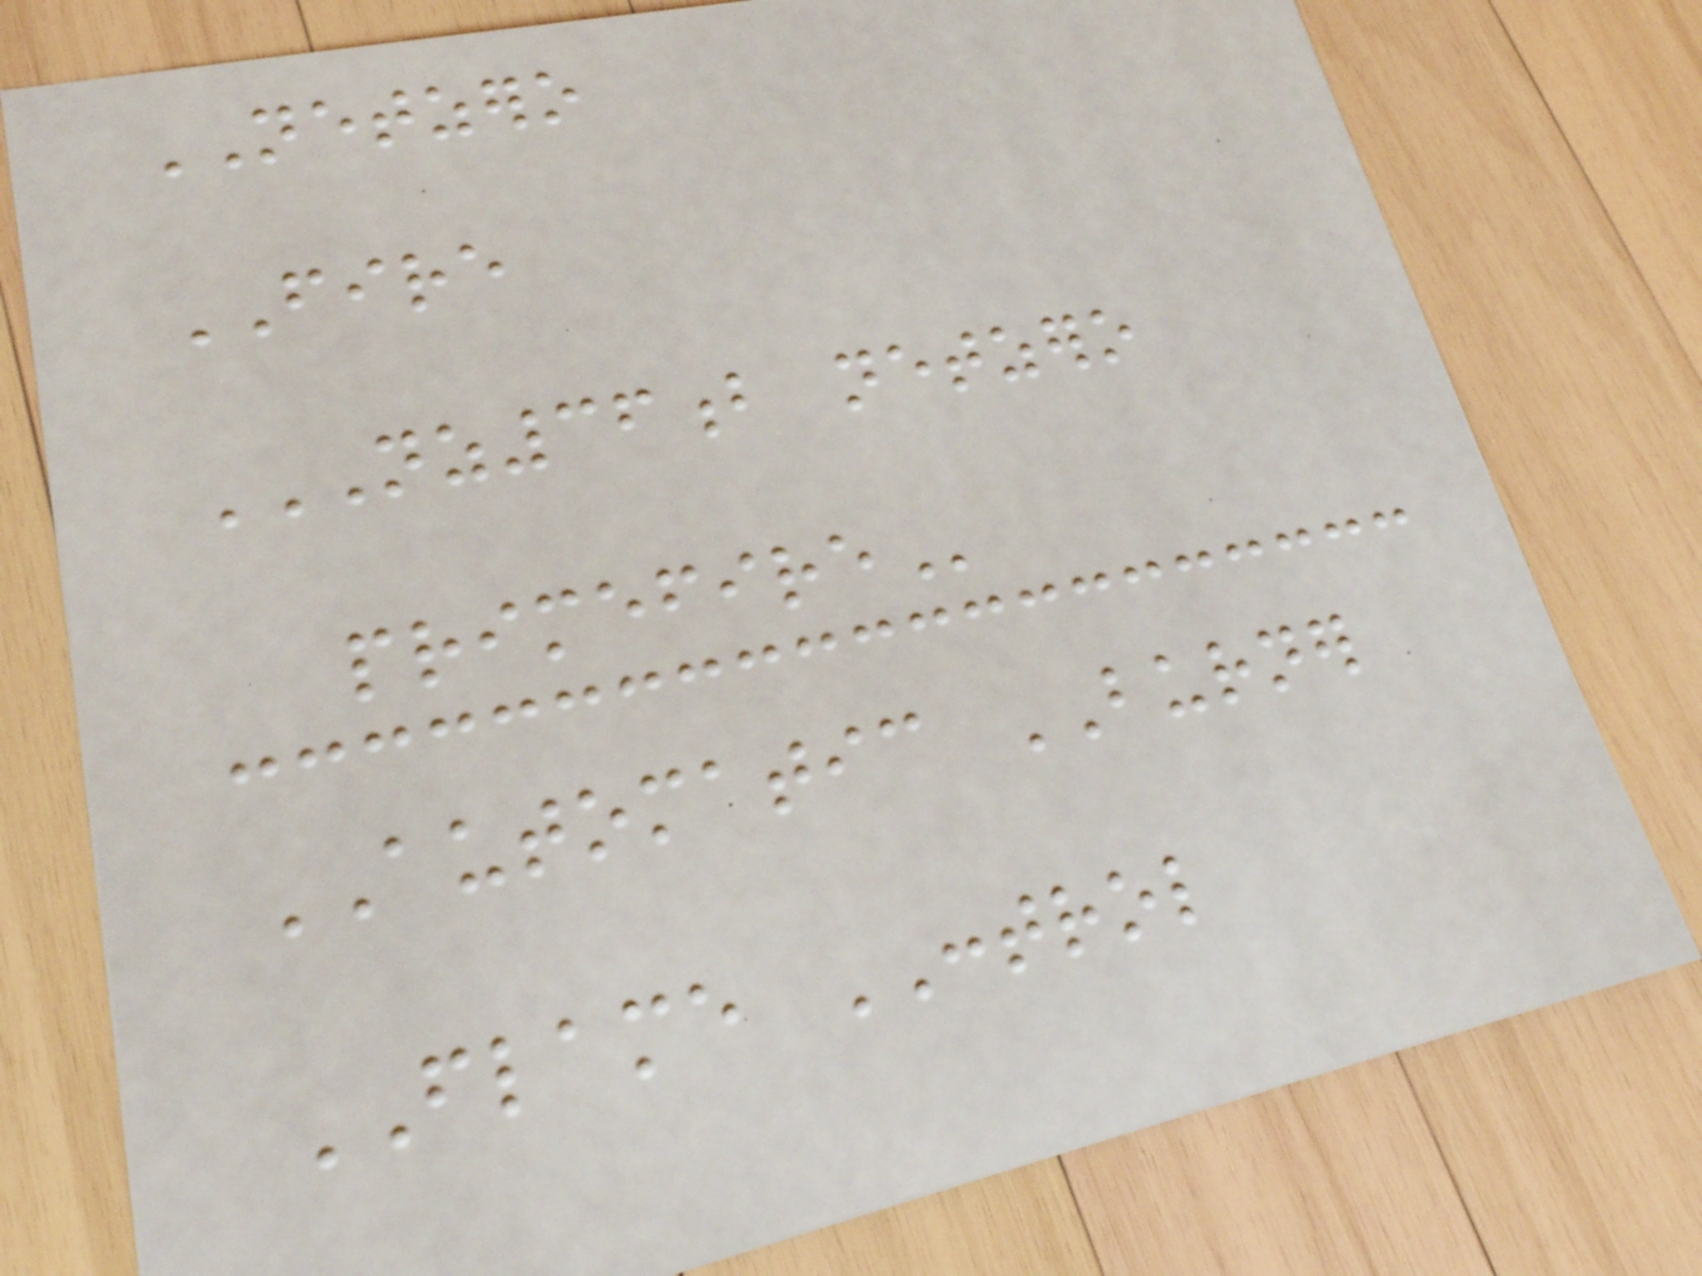NETZERO
FIRE
NZ36B NETZERO
PRIMEFIRE
AUTOMATIC BURNER
FLAME CONTROL
